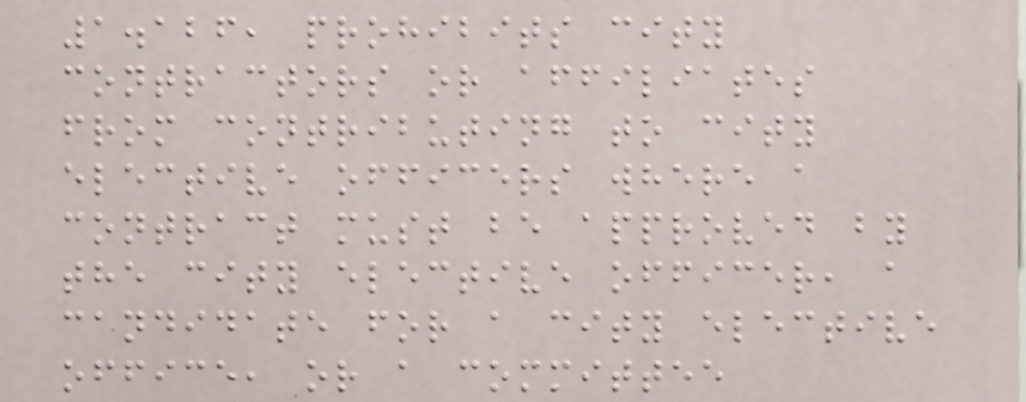1.126, prohibits city
contractors or affiliates
from contributing to city
elective officers where a
contract must be approved by
the city elective officer, a
candidate for a city elective
office, or a committee
